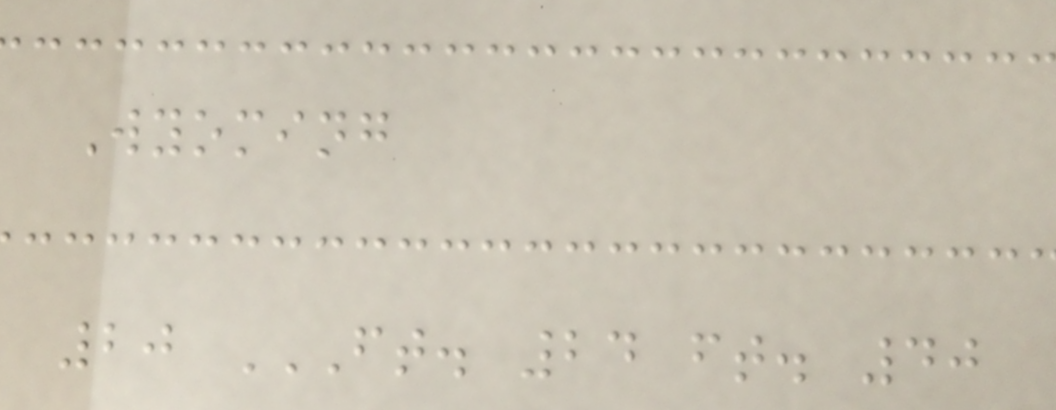Wyoming
20 FT. 24 FT. 40
